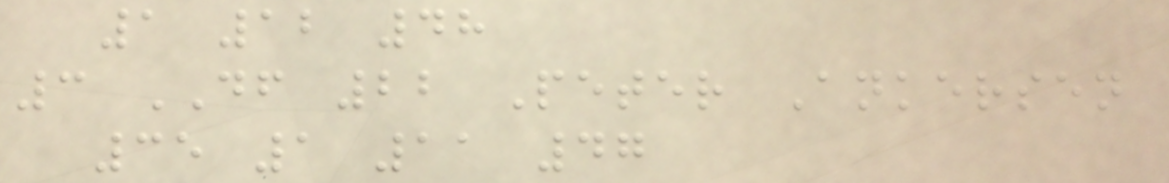1 12 48
3 DF 22 Peter Ankersen
35 1 11 47
